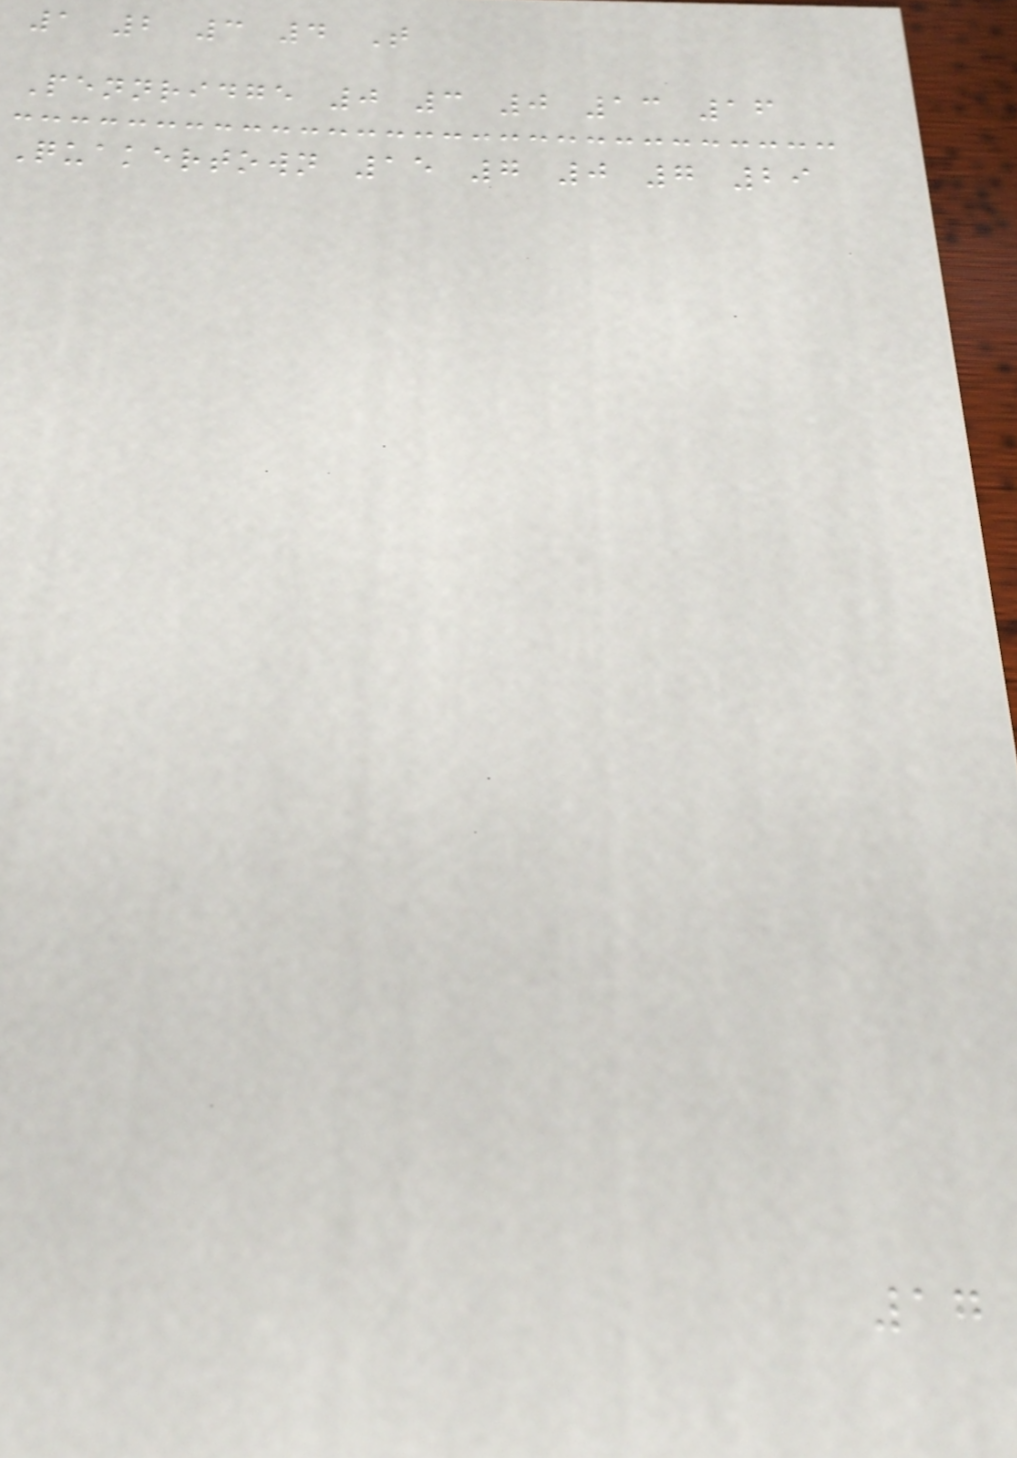1 2 3 4 T
Pennridge 0 3 0 13 16
Quakertown 15 7 0 7 29
17
